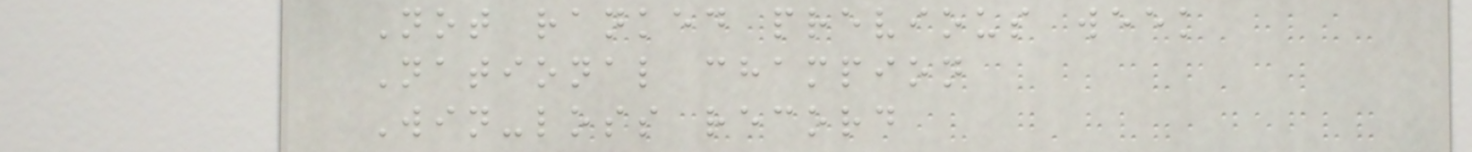Not ranked previous week
National champion
Win-loss record
